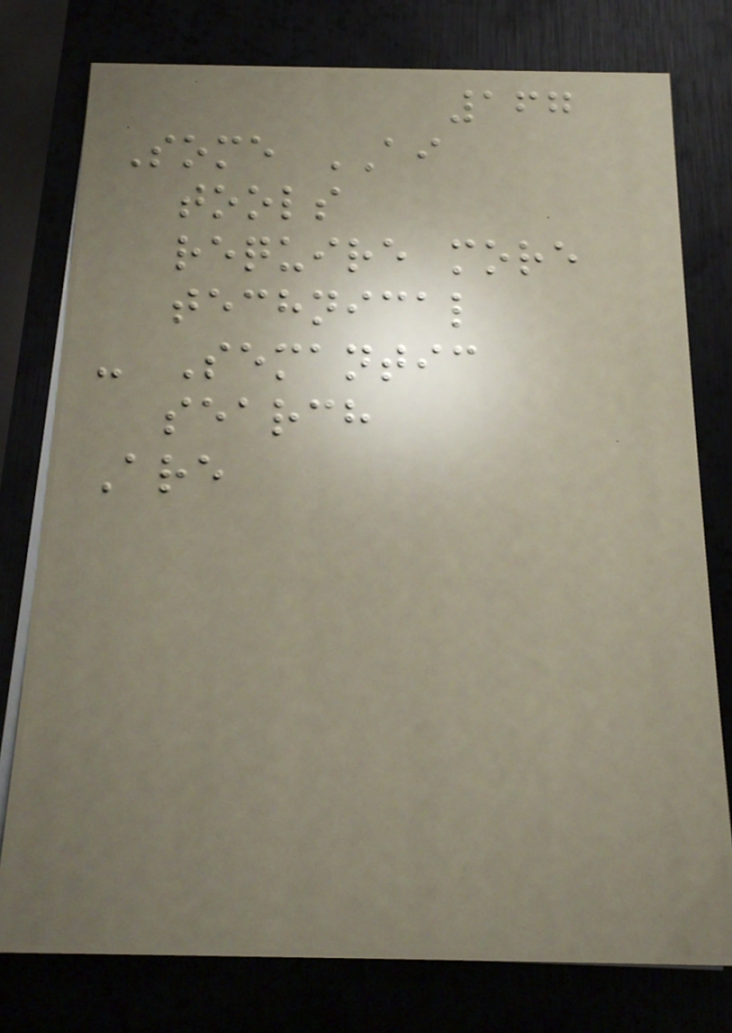167
Some AI
tools
require more
technical
- Semantic
search
Are
